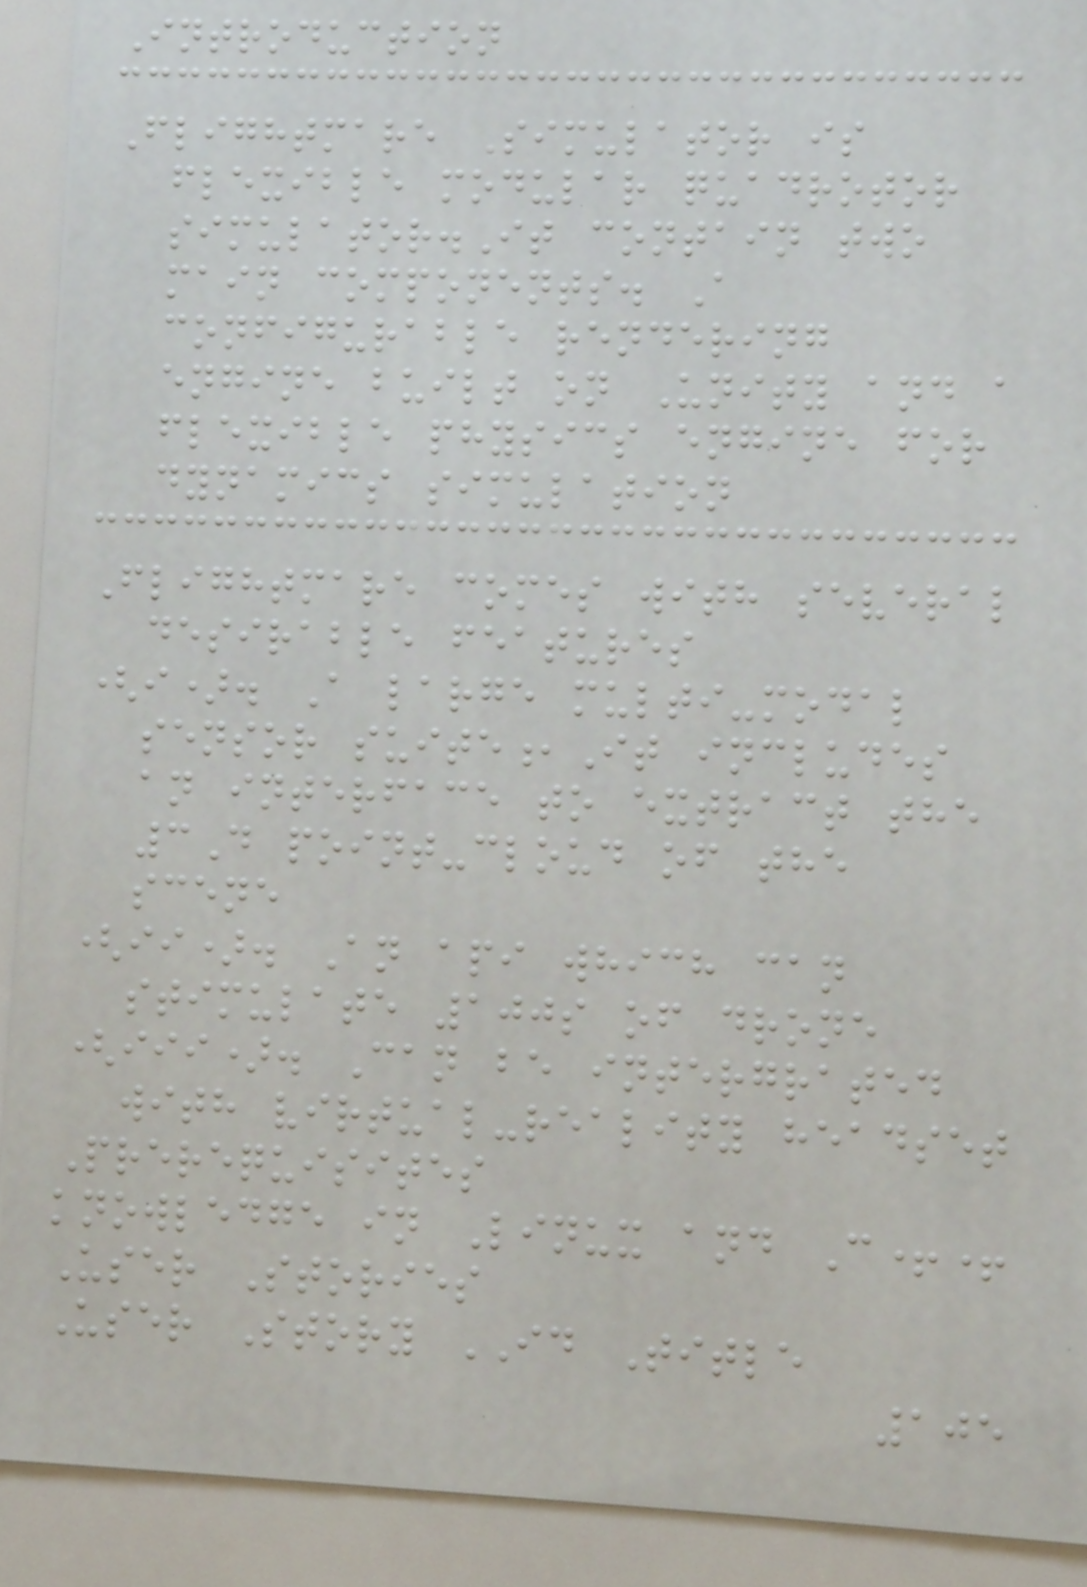Introduction
Flightmare Simulator is
flexible modular quadrotor
simulator.It contain two
main components. A
configurable rendering
engine built on Unity and a
flexible physics engine for
dynamics simulation
Flightmare comes with several
desirable features
(i). A large multi-modal
sensor suite,It includes
an interface to extract the
3D point-cloud of the
scene
(ii). An api which can
stimulate 100s of drone
(iii). Can be intergrated
with virtual-reality headset
Prerequisites
knowledge in Linux and C++
User Stories
User Story ID Title
105
